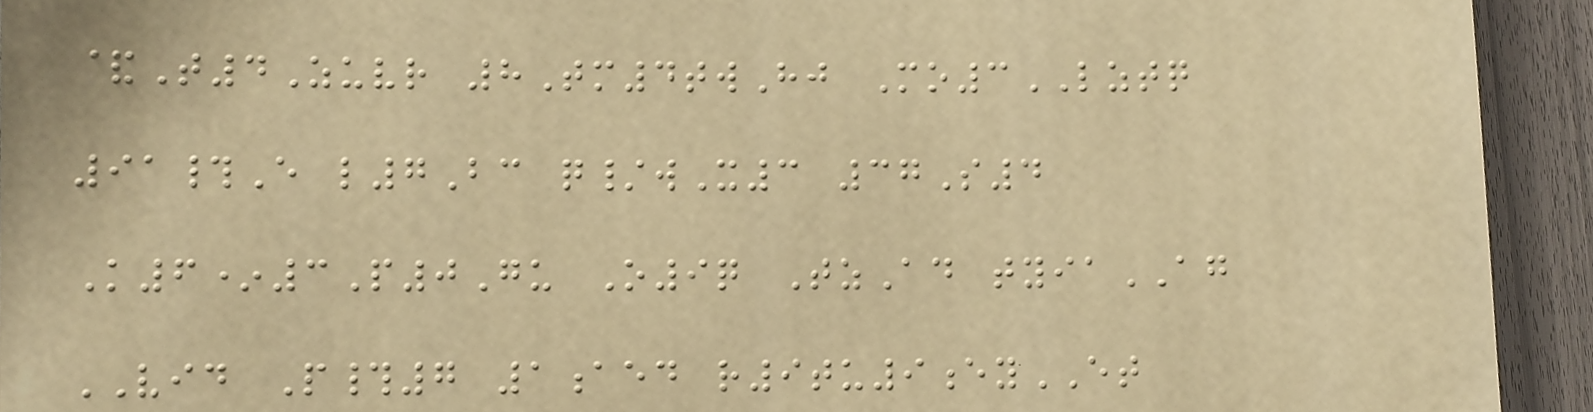&T4Zuvr 8Tm4twHj Mo3LZTQ
91#E l7Bc q/wX3 37S4
K6*3P0Gu O9q TzAd tyiaAG
VID P#7 1aed r9tu9eyET
